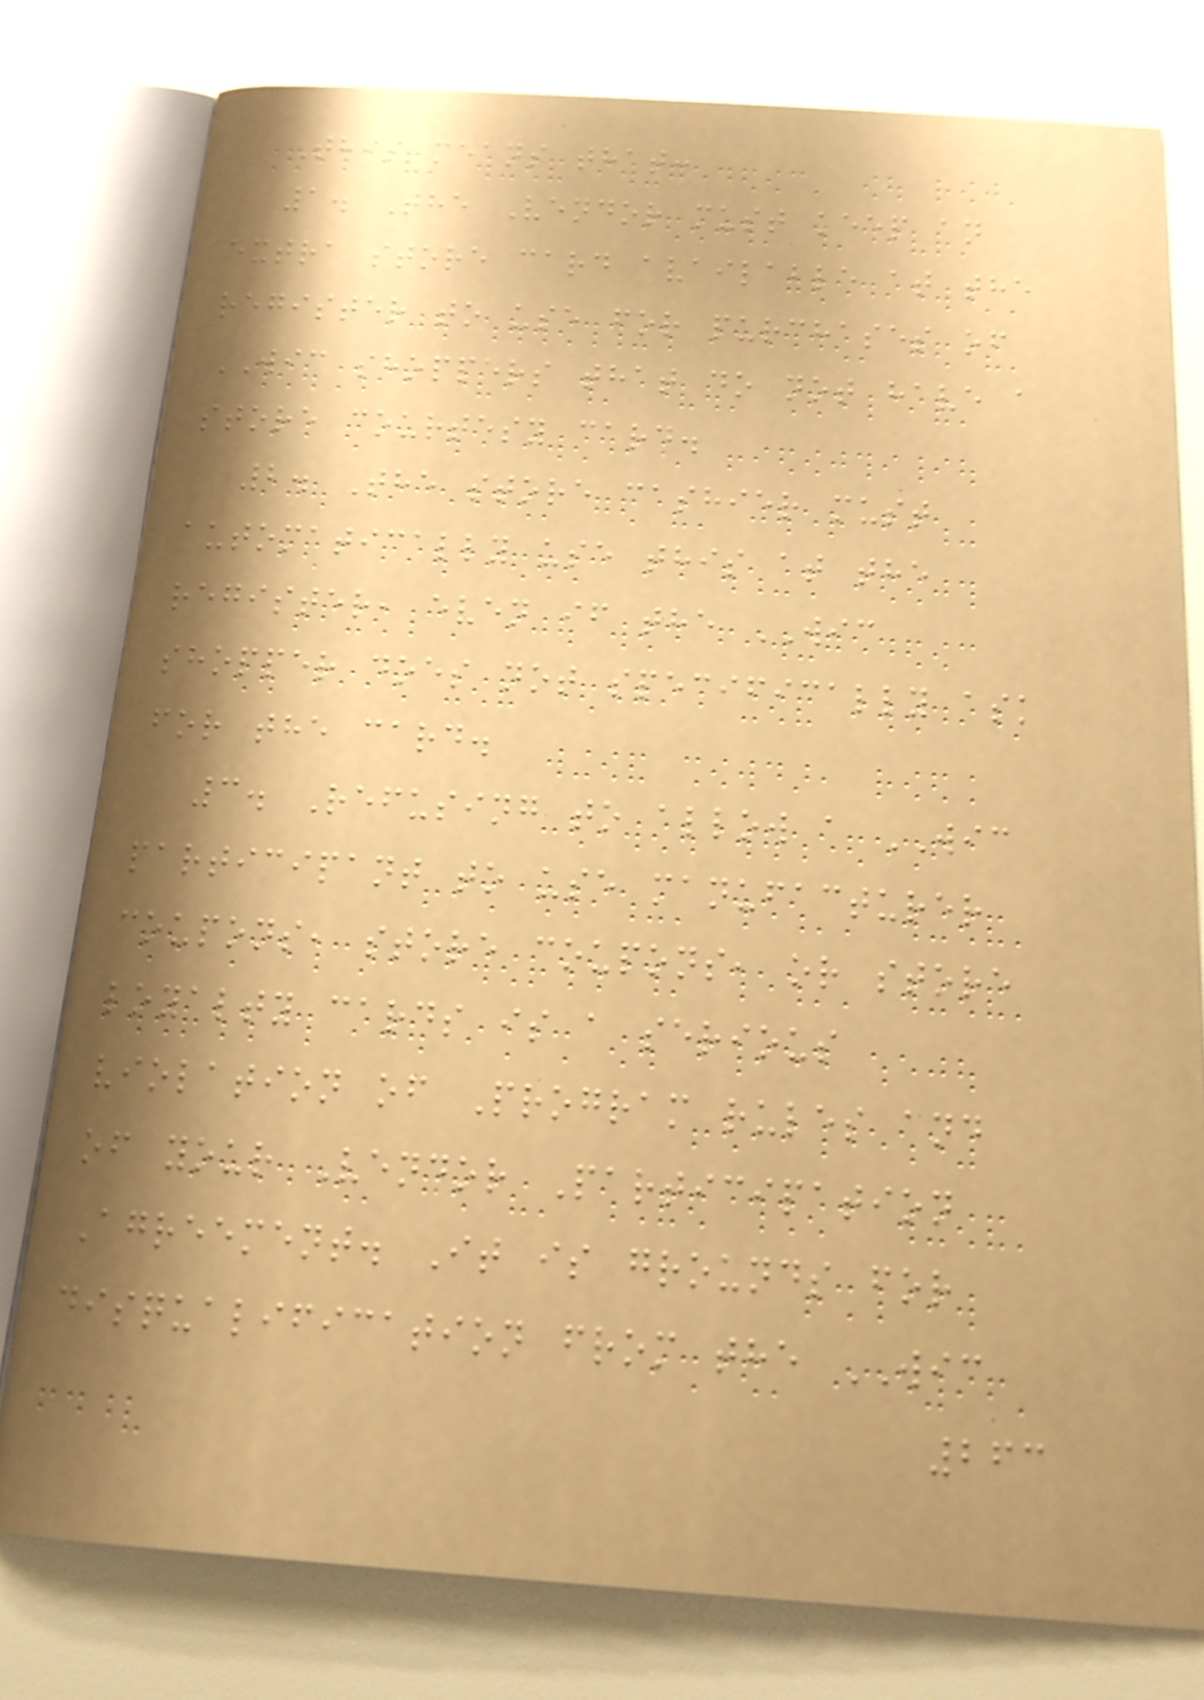This means that:
1. The Vendor must keep an
extra store card available at the
register to use for purchases of
WIC shoppers that do not have a
store courtesy card.
2. The store cashier must
automatically use this at the
register, even if the WIC
shopper does not specifically ask
for the card.
3. Refusing to allow a WIC
participant to use manufacturer
coupons, store coupons, or store
loyalty cards is a serious
violation of Program rules and
of your Vendor Participation
Agreement. It is grounds for
disqualification from the WIC
263
